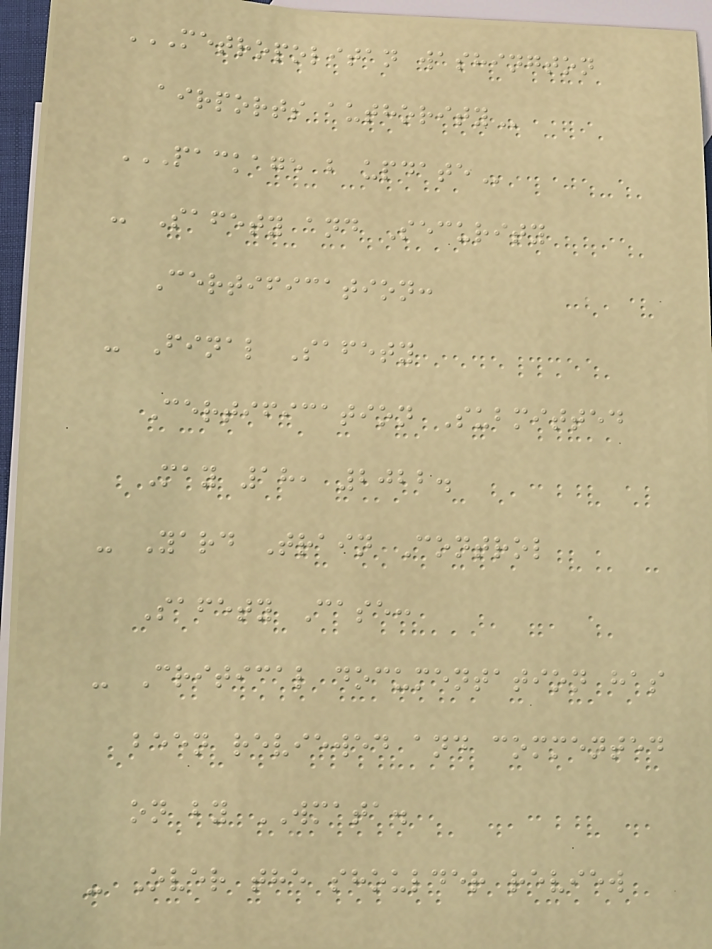METROPOLITAN WASHINGTON
AIRPORTS AUTHORITY
PACKAGE B UPDATE
- Safety and Security
Certification:
- Final Safety
Certification Submitted
May 18, 2022.
- Yard Train Control
Safety Case:
- Critical documentation has
been reviewed and commented
on by WMATA.
- Over the shoulder review
